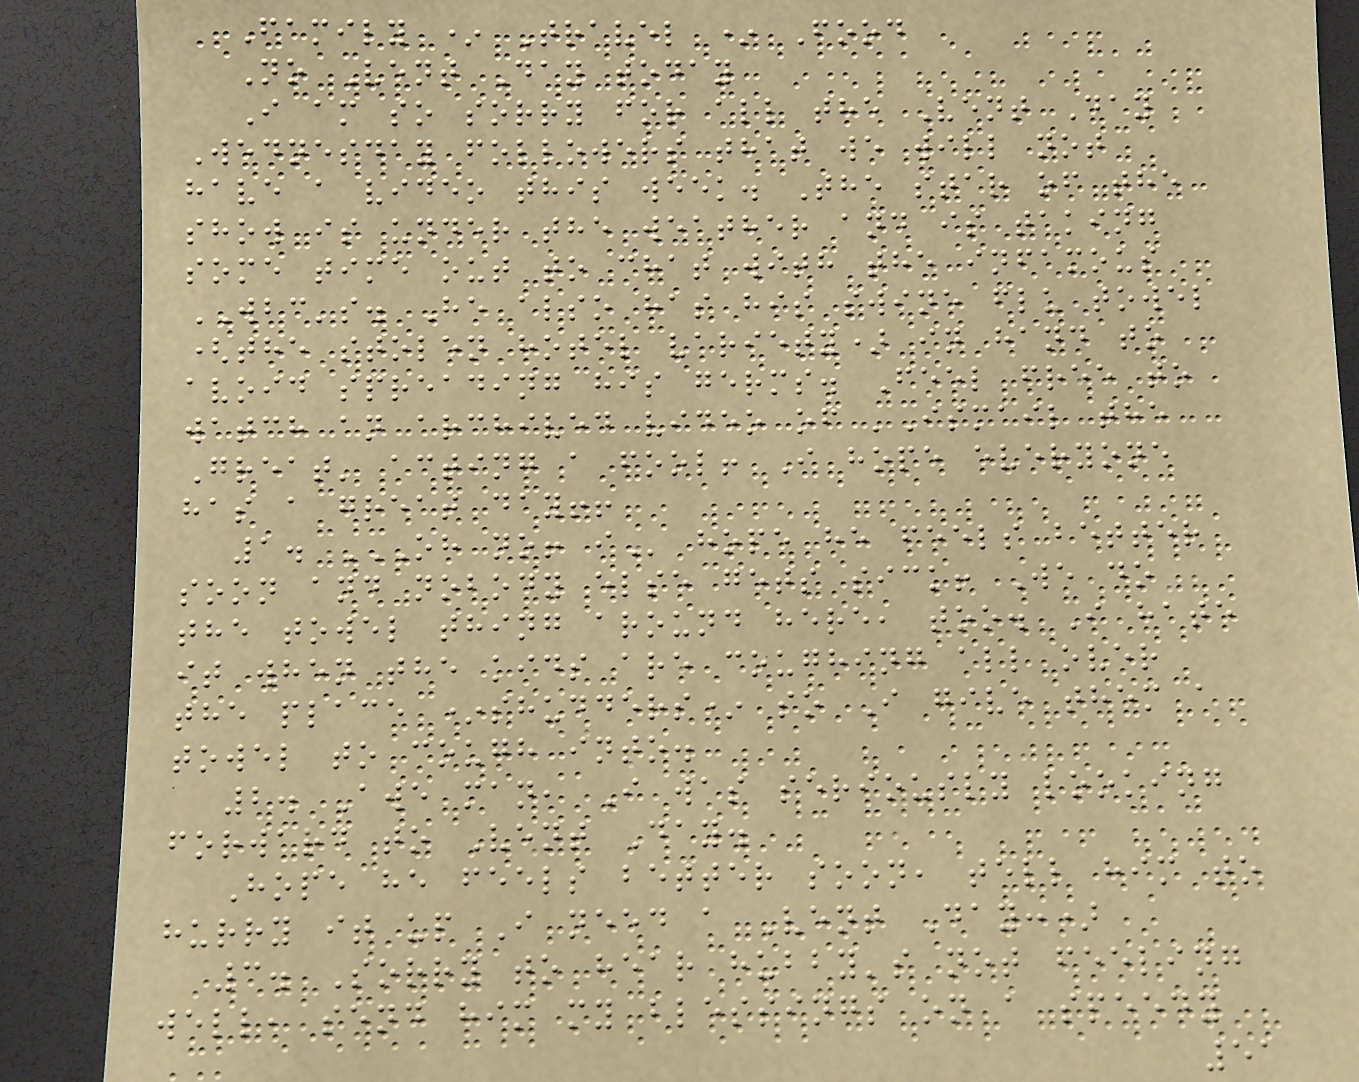Family * Travel * Food
No Vent Day today
I am so sorry for all the Vent Day
Wednesday followers that we will not
have a video this week. The star of the
show is under the weather and is taking
some time out to chat with the infamous
WBC's. He also has his swine flu towel
(the stolen hotel variety) in hand to
avoid spreading his germs. Feel free to
watch an archived video of 'Ismail the
Great' acting a fool! I hope everyone
has a great day!!
1. OH NO! I hope he feels better
soon and nobody else gets sick! We do
the towel thing around here, too. I hate
it when the kids are coughing all over
the place *shudders* so I give them a
towel to cough into.
2. Awe man, I was seriously looking
forward to Vent Day.
Hope he feels better soon, tell him to
hurry it up I need a Vent Day:)
3. Sorry to hear hubby's not feeling
well, send him my blessings on a speedy
51
